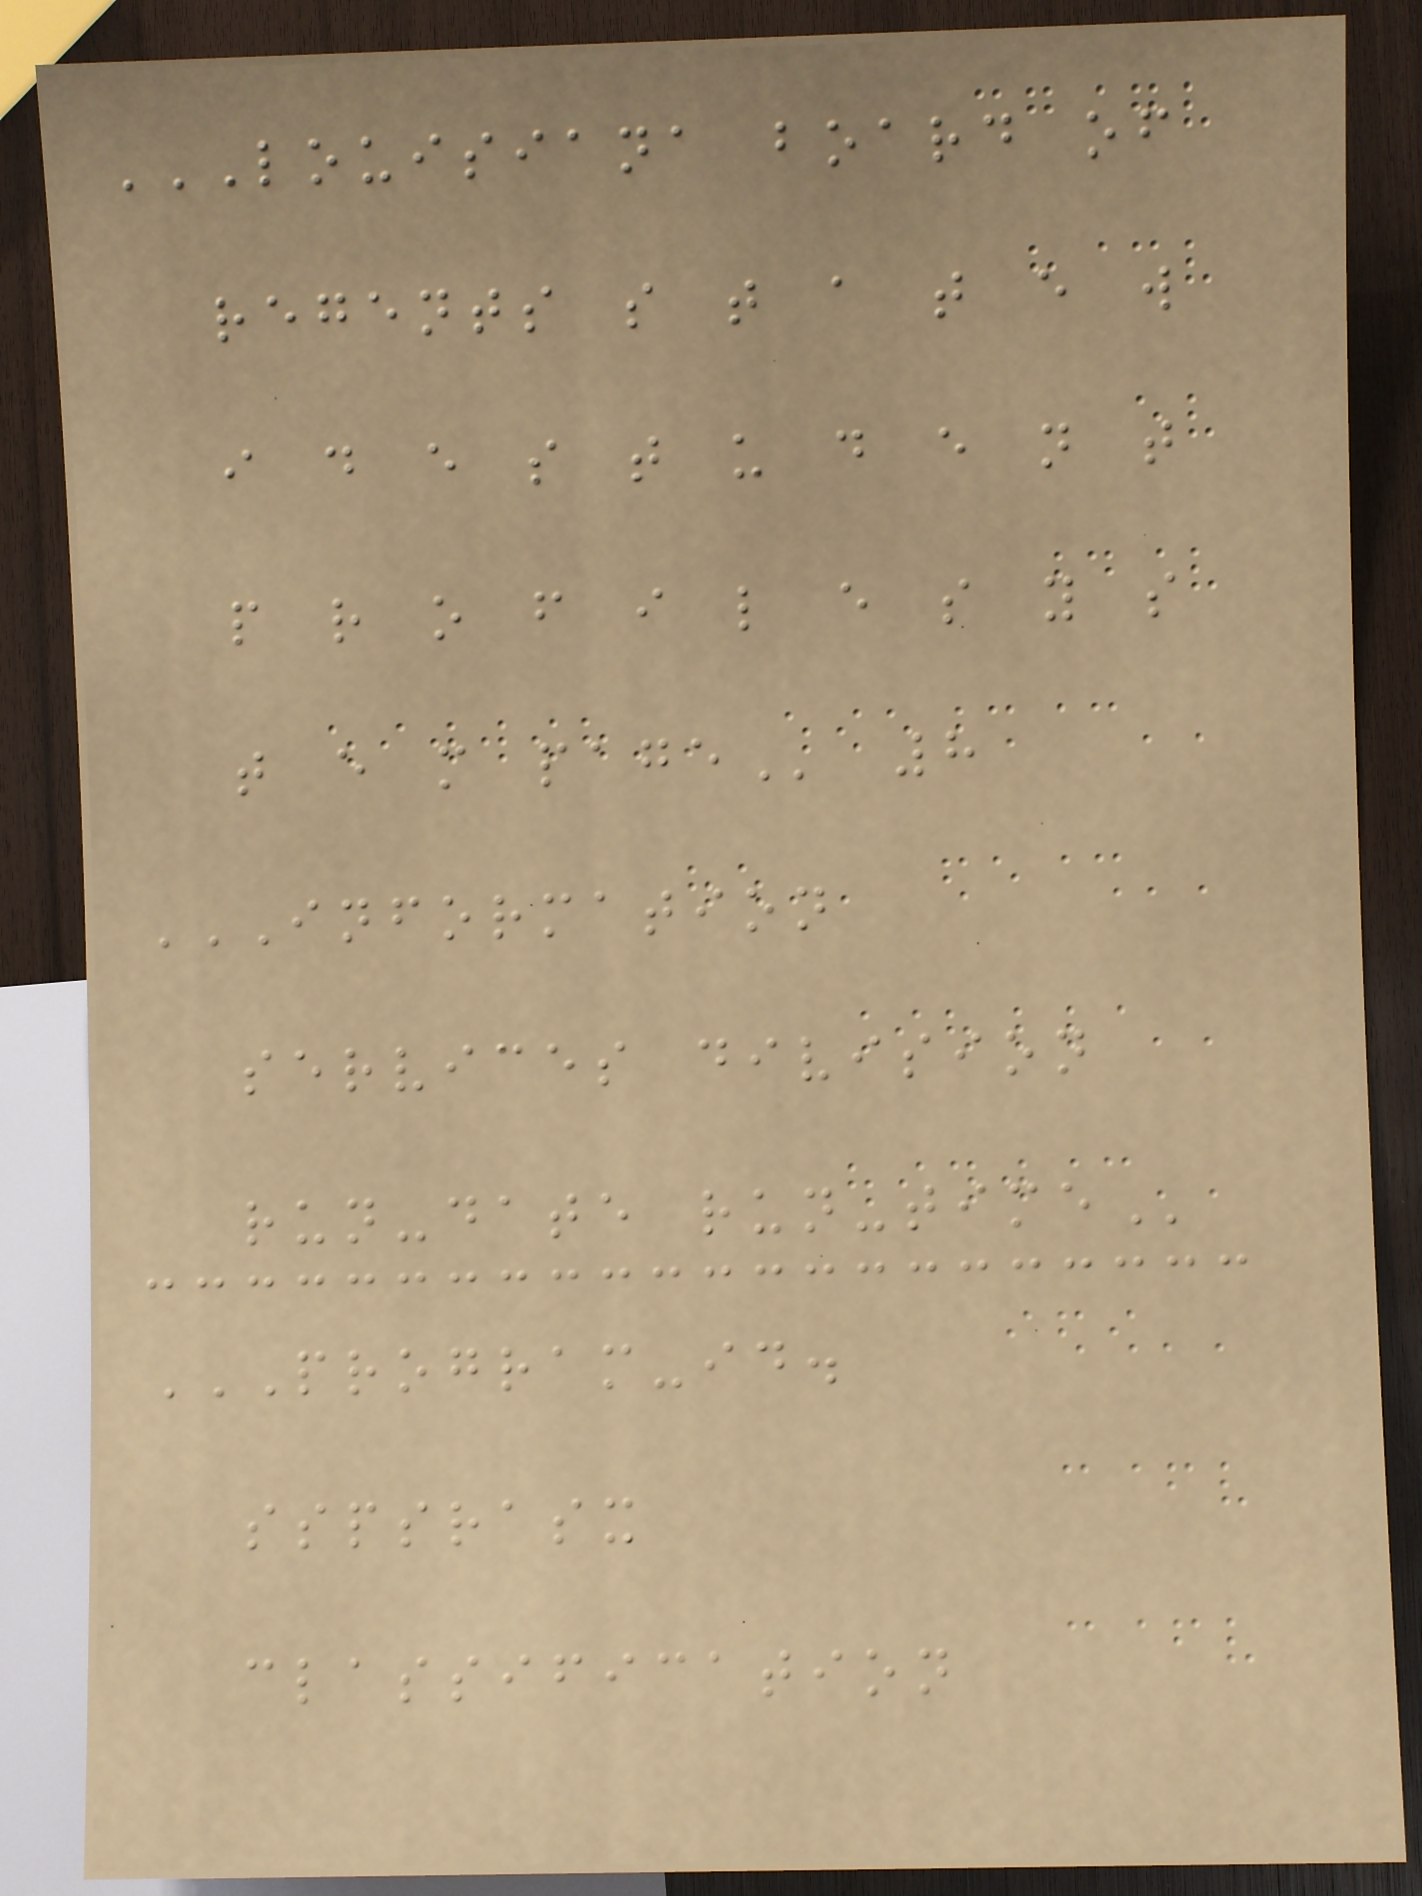LOUISIANA BOARD OF
REGENTS S T A T E W
I D E S T U D E N T
P R O F I L E S Y S
T E M PAGE 8
INFORMATION
SERVICES DIVISION
RUN-DATE RUN-TIME
PROGRAM-ID.
SSPSRASX
CLASSIFICATION
